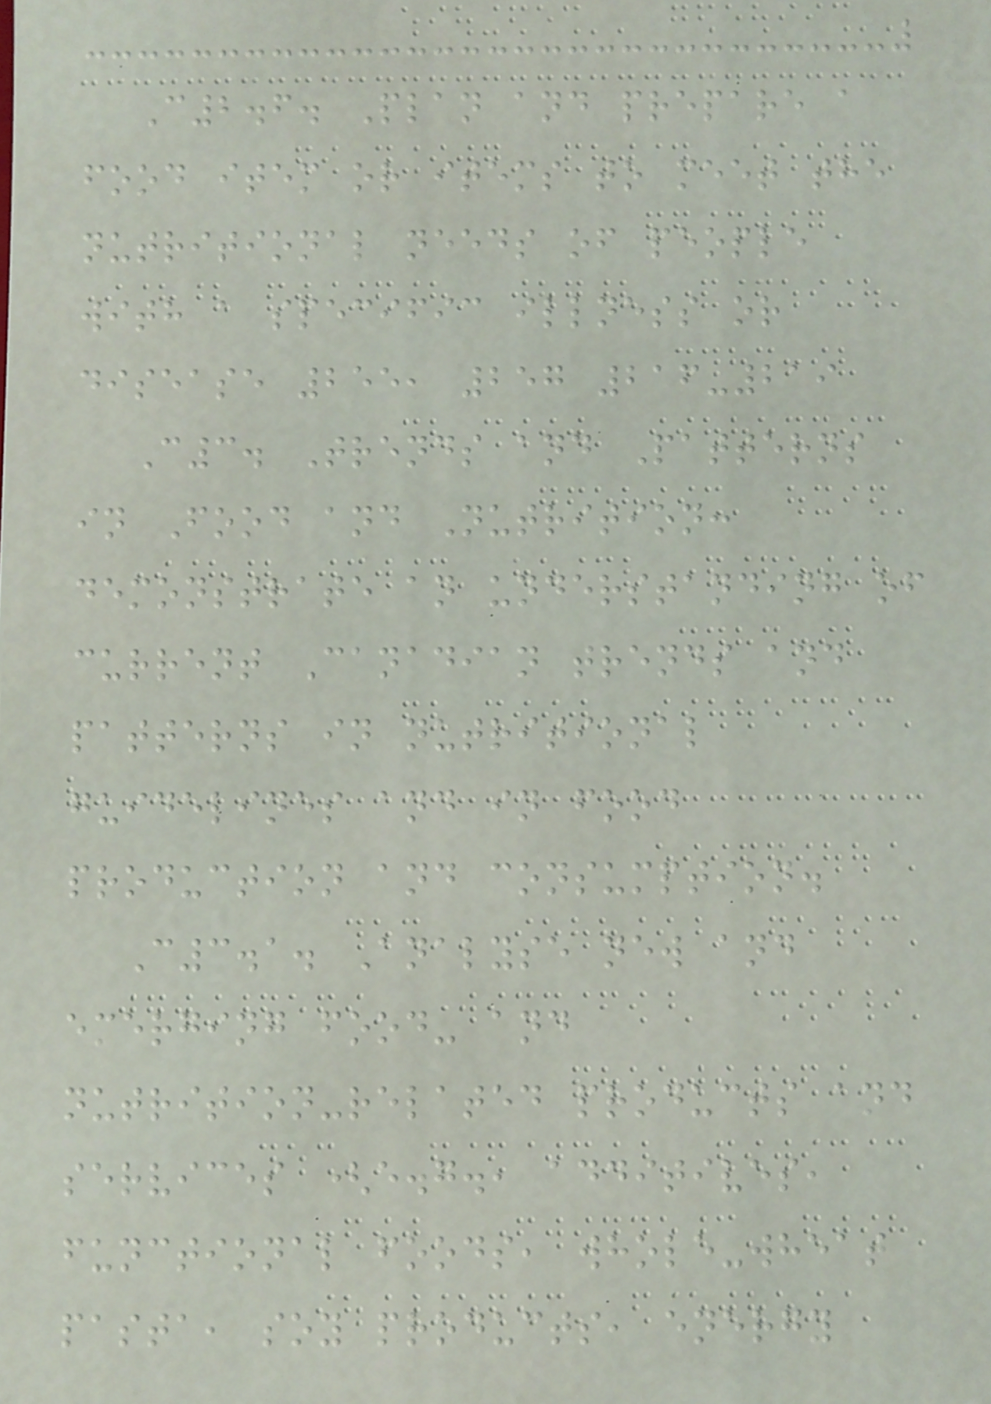C2.6. Plan and prepare a
food item or items to meet the
nutritional needs of people
with a specific illness or
disease 255, 257 216-219
C3. Trends and Patterns
in Food and Nutrition:
demonstrate an understanding of
current Canadian trends and
patterns in nutritional
guidelines and in food
production and consumption.
C3.1. Analyse new and
emerging food- and
nutrition-related products and
services (e.g., additives,
functional foods, whole-wheat
pasta, soy products, energy
